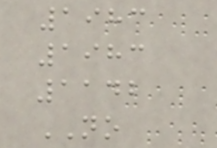1983
1983
1142
NO
